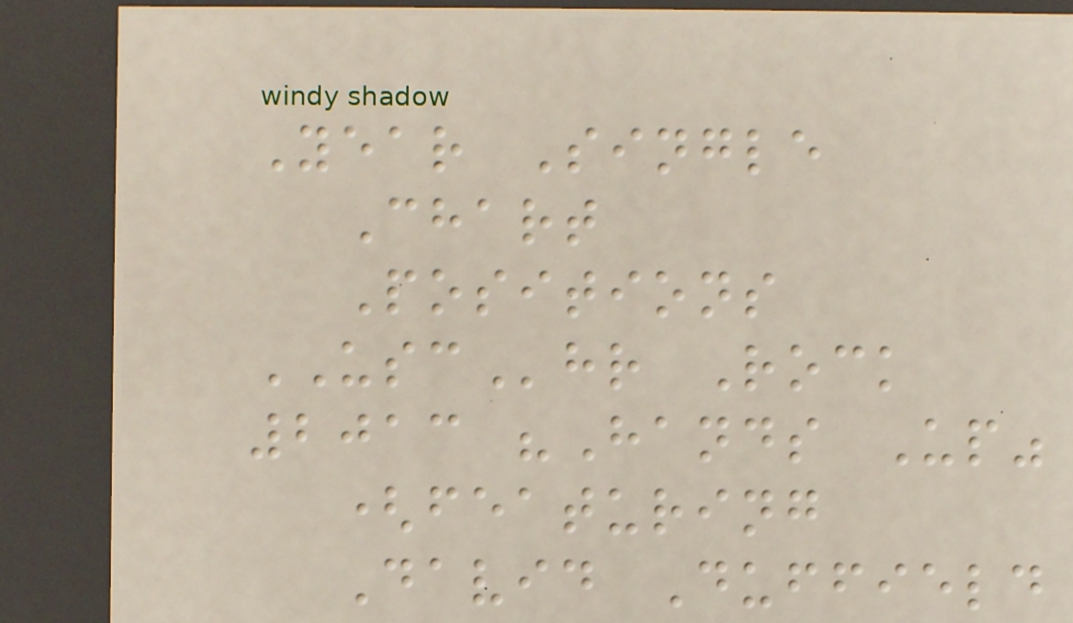Year Single
Chart
Positions
USChr Rock
2013 "Hands Up"
(featuring
David Duffield
